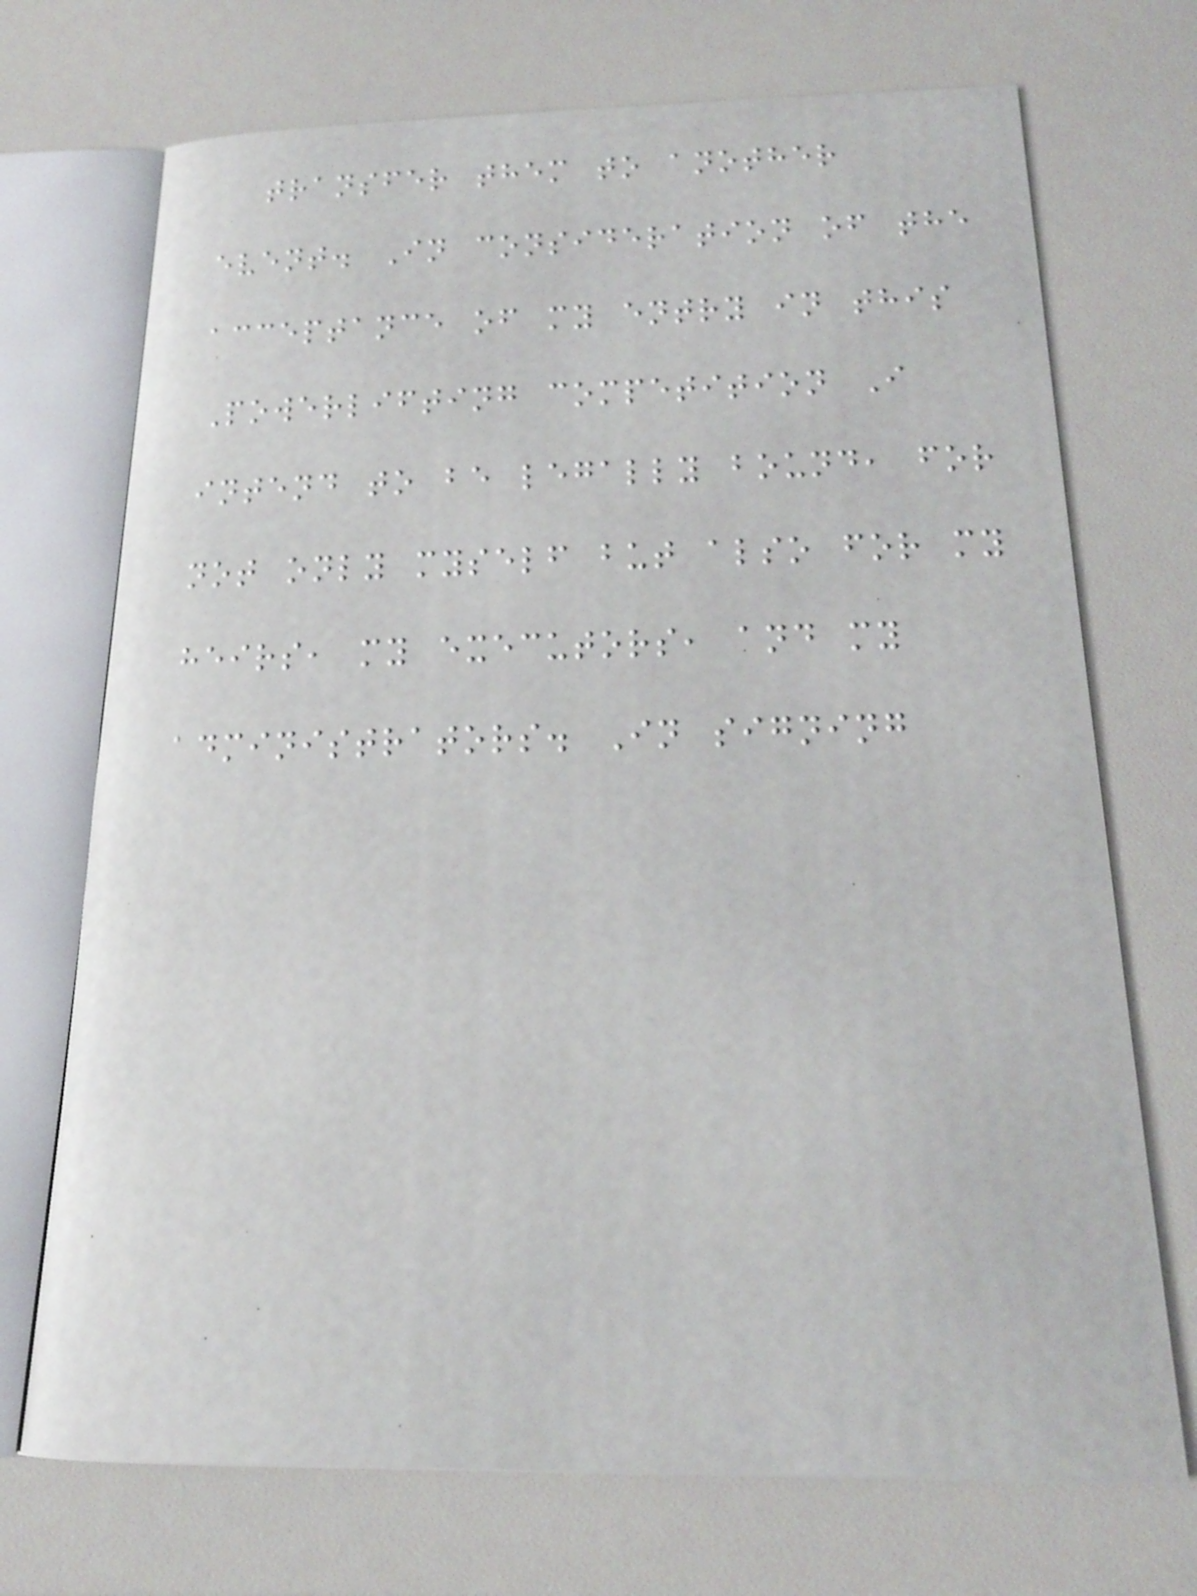transfer them to another
event. In consideration of the
acceptance of my entry in this
Powerlifting competition I
intend to be legally bound, for
not only myself but also for my
heirs, my executors, and my
administrators. In signing
